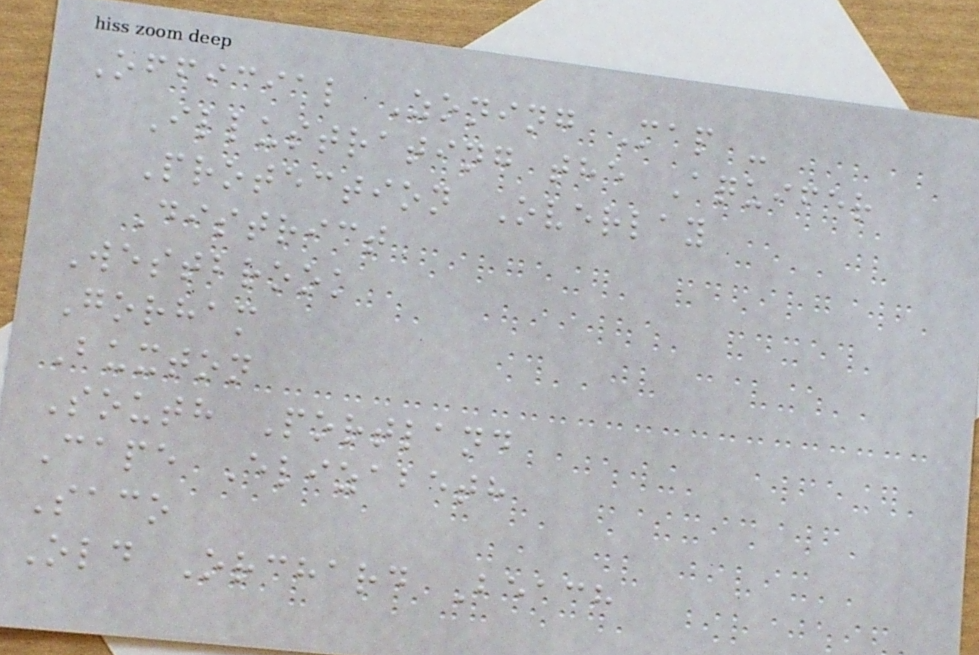Official Zoning Map -
Illustrating the Aquifer
Protection Overlay
District
Westbrook
Gorham
Buxton
South Portland
Cape Elizabeth
Saco
Old Orchard Beach
